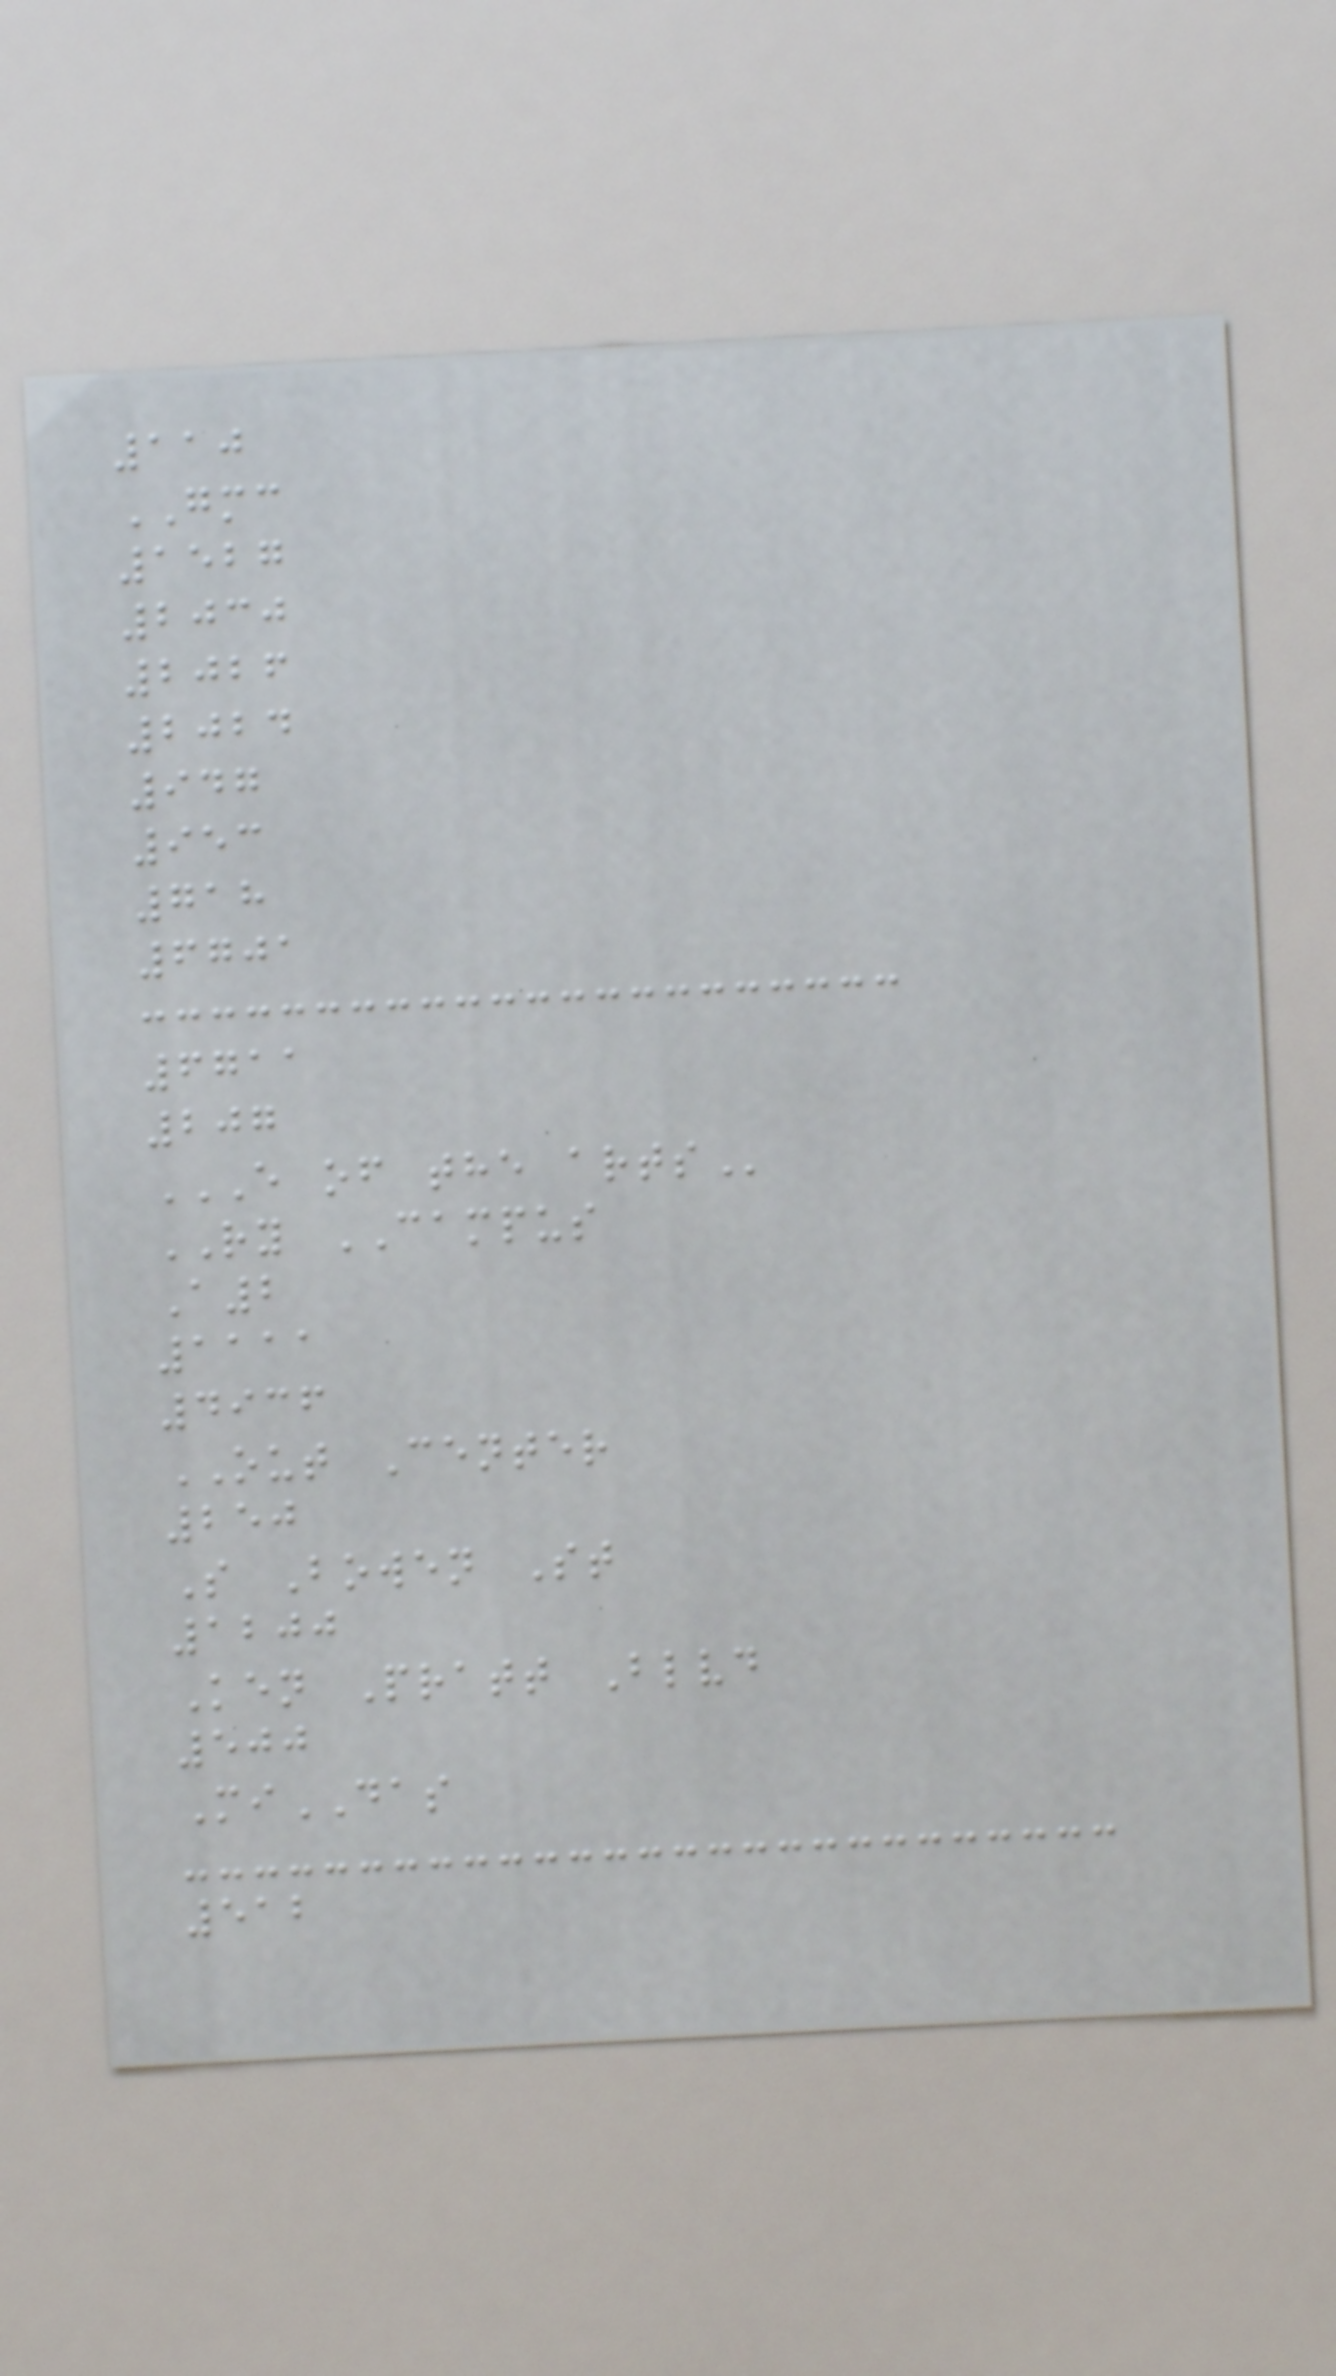110
GMC
1527
2030
2026
2024
947
953
718
6701
6711
207
E OF THE ARTS
RY CAMPUS
A2
1111
4936
OUT Center
250
S Bowen St
1200
Ken Pratt Blvd
500
MiDAS
512
